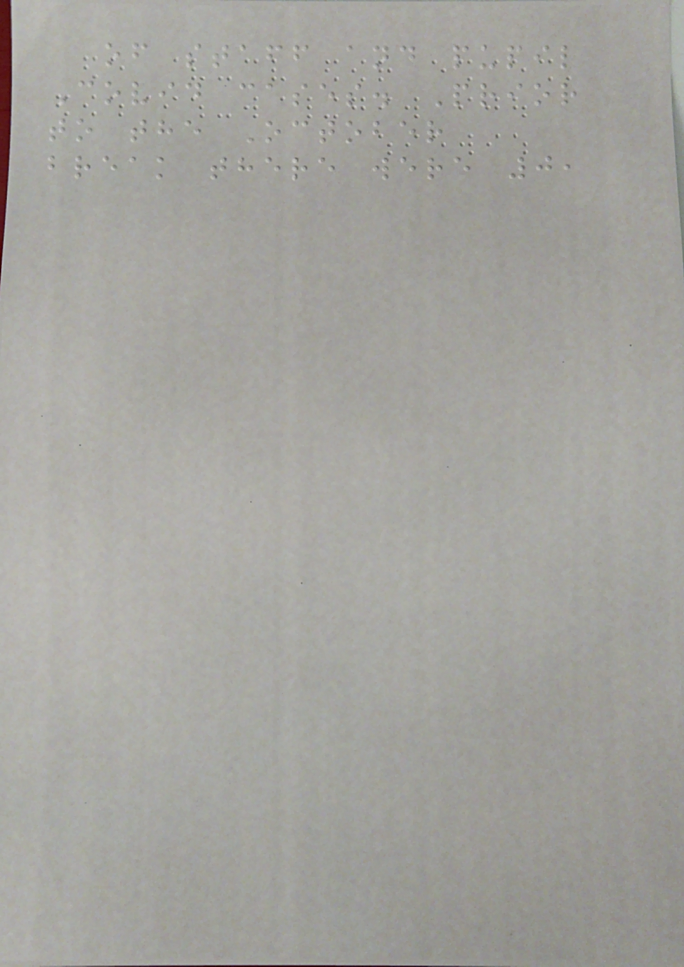of staff and pupil
Covid cases. Prior
to the October
break there were 0,
